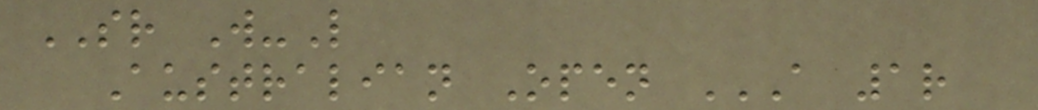SR W-L
Australian Open A 1R
